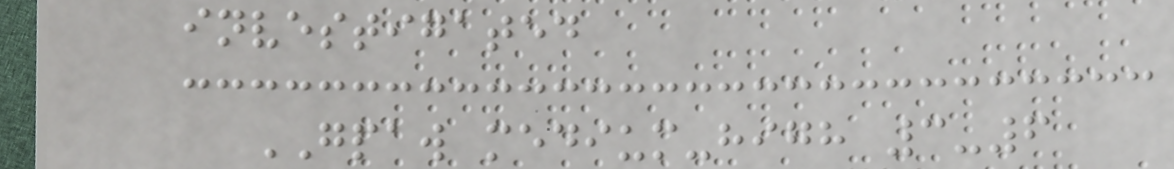investigated
GPAW medium-high 3-6
